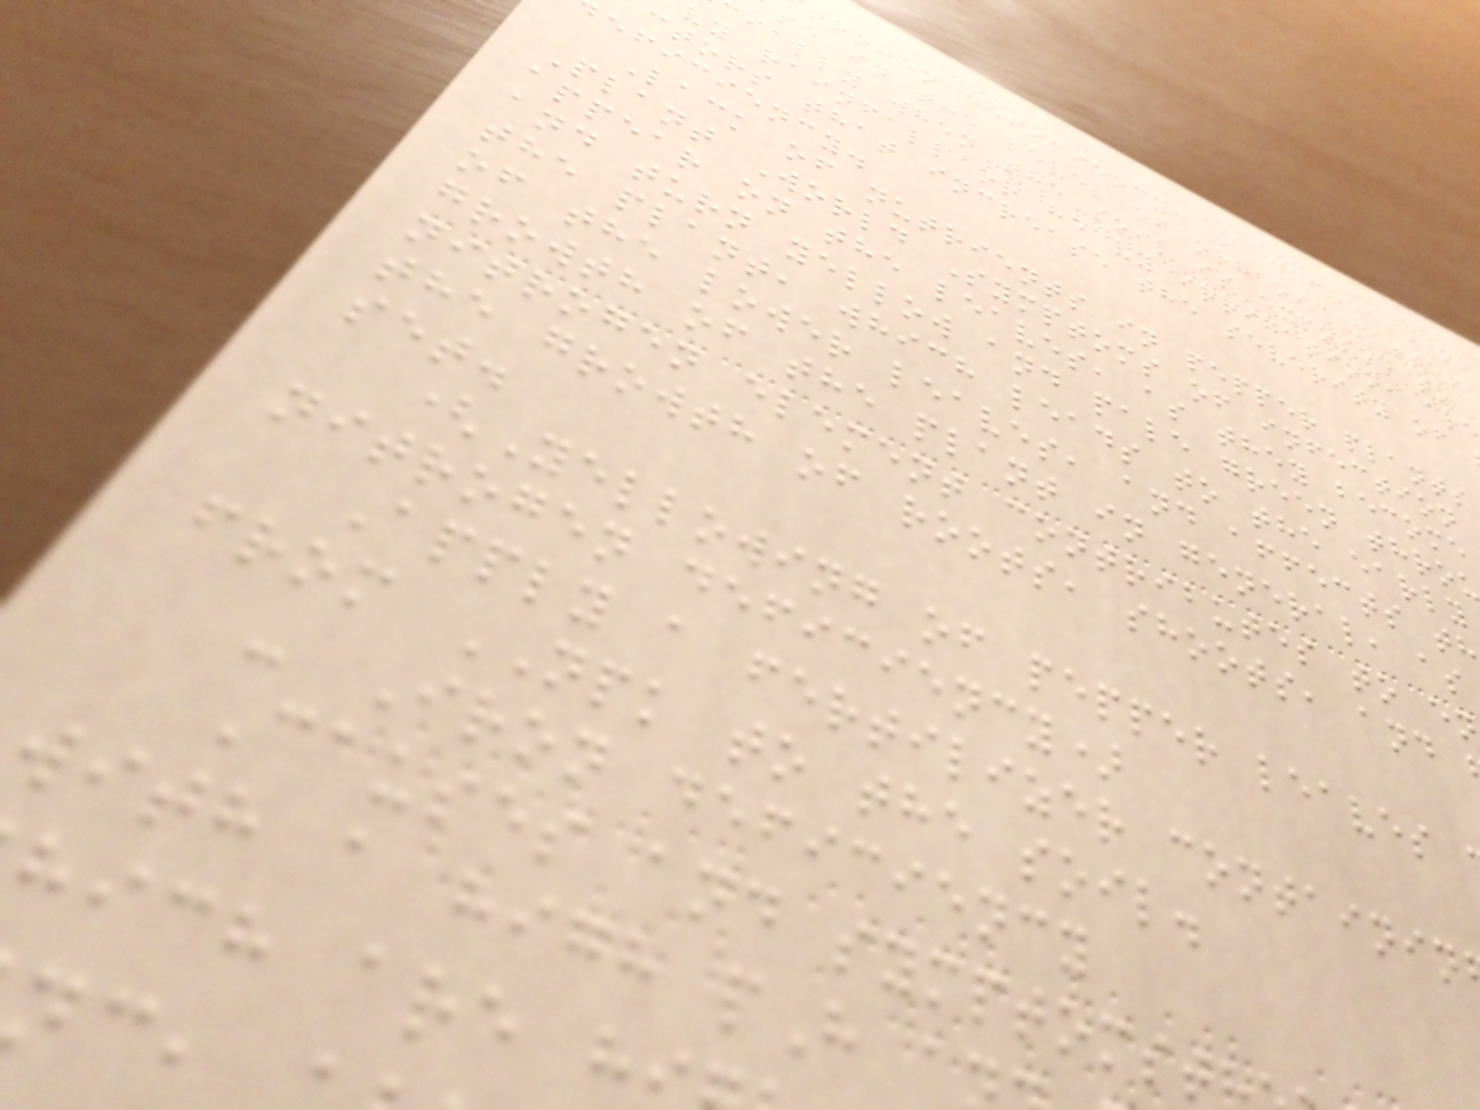trogen deficiency. A decrease or
se in the level of organic matter
ially when the soil is exposed to
vy rainfall or heavy irrigation, ar
ctors that increase the severity of
eficiency.
Lack of nutrients in pepper plants
Plant World Symptoms of infection
appear on the leaves, as they become
and turn yellow and pale green throu
the plant, which leads to the early
of the lower leaves, and affects th
growth of the plant in general, as
nitrogen element contributes to en
the growth of roots, shoots, and
set.
(Yellowing of pepper leaves
nitrogen deficiency)
Apply a fertilizer containin
from NPK to the soil.
- Iron deficiency
Causes and symptomst
with a high pH a
hich are h
